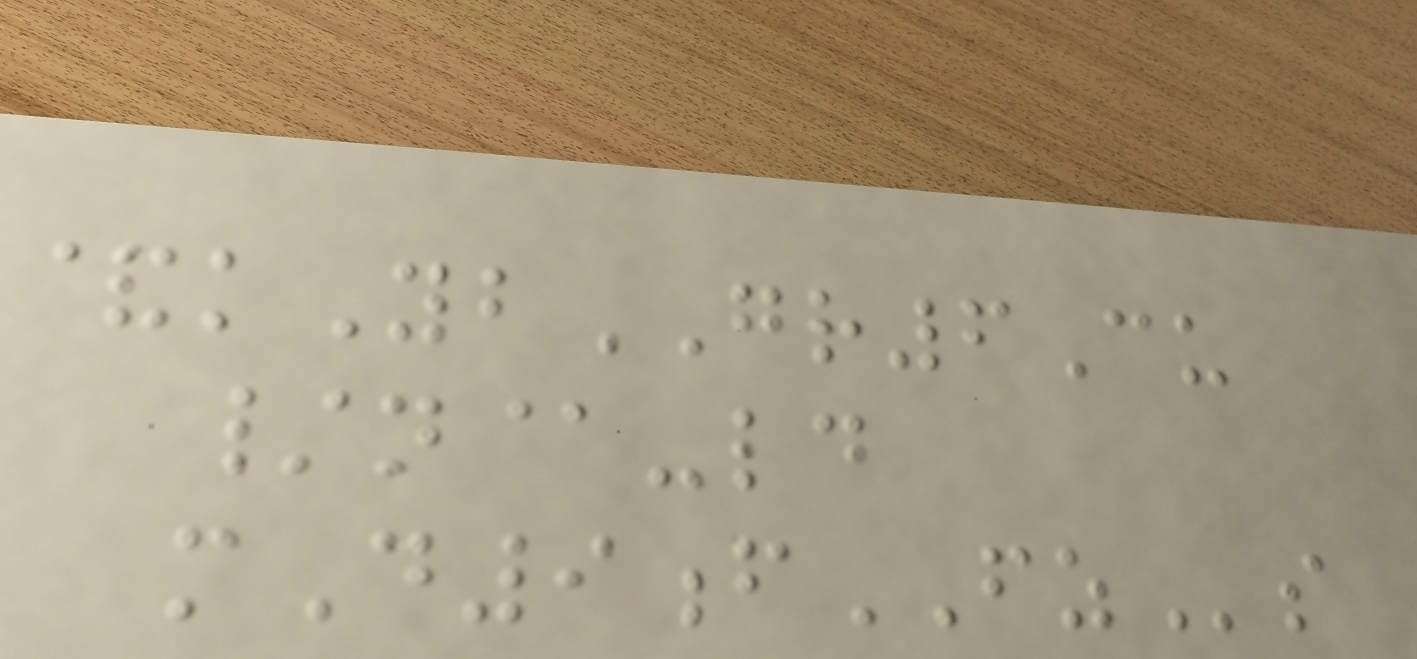&kYbGR6Cu
/n@-ld
mD9fFZs
